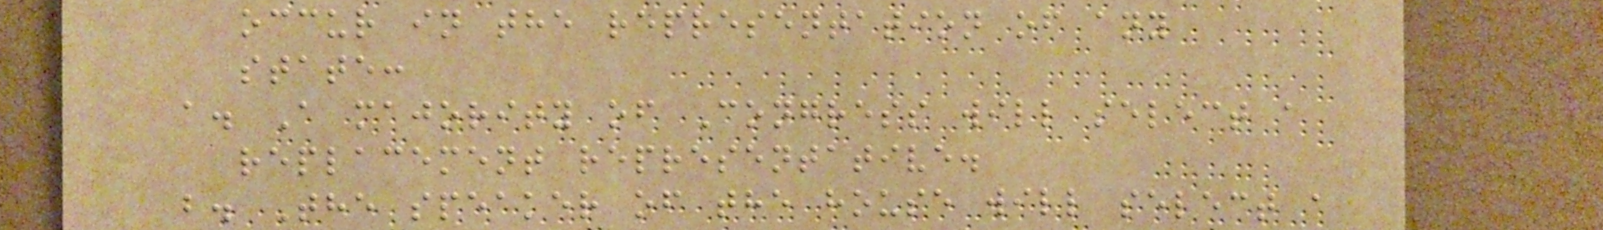occur in the representation of any
state:
a. A majority of Congress will select a
replacement representative.
b. The speaker of the house will select a
